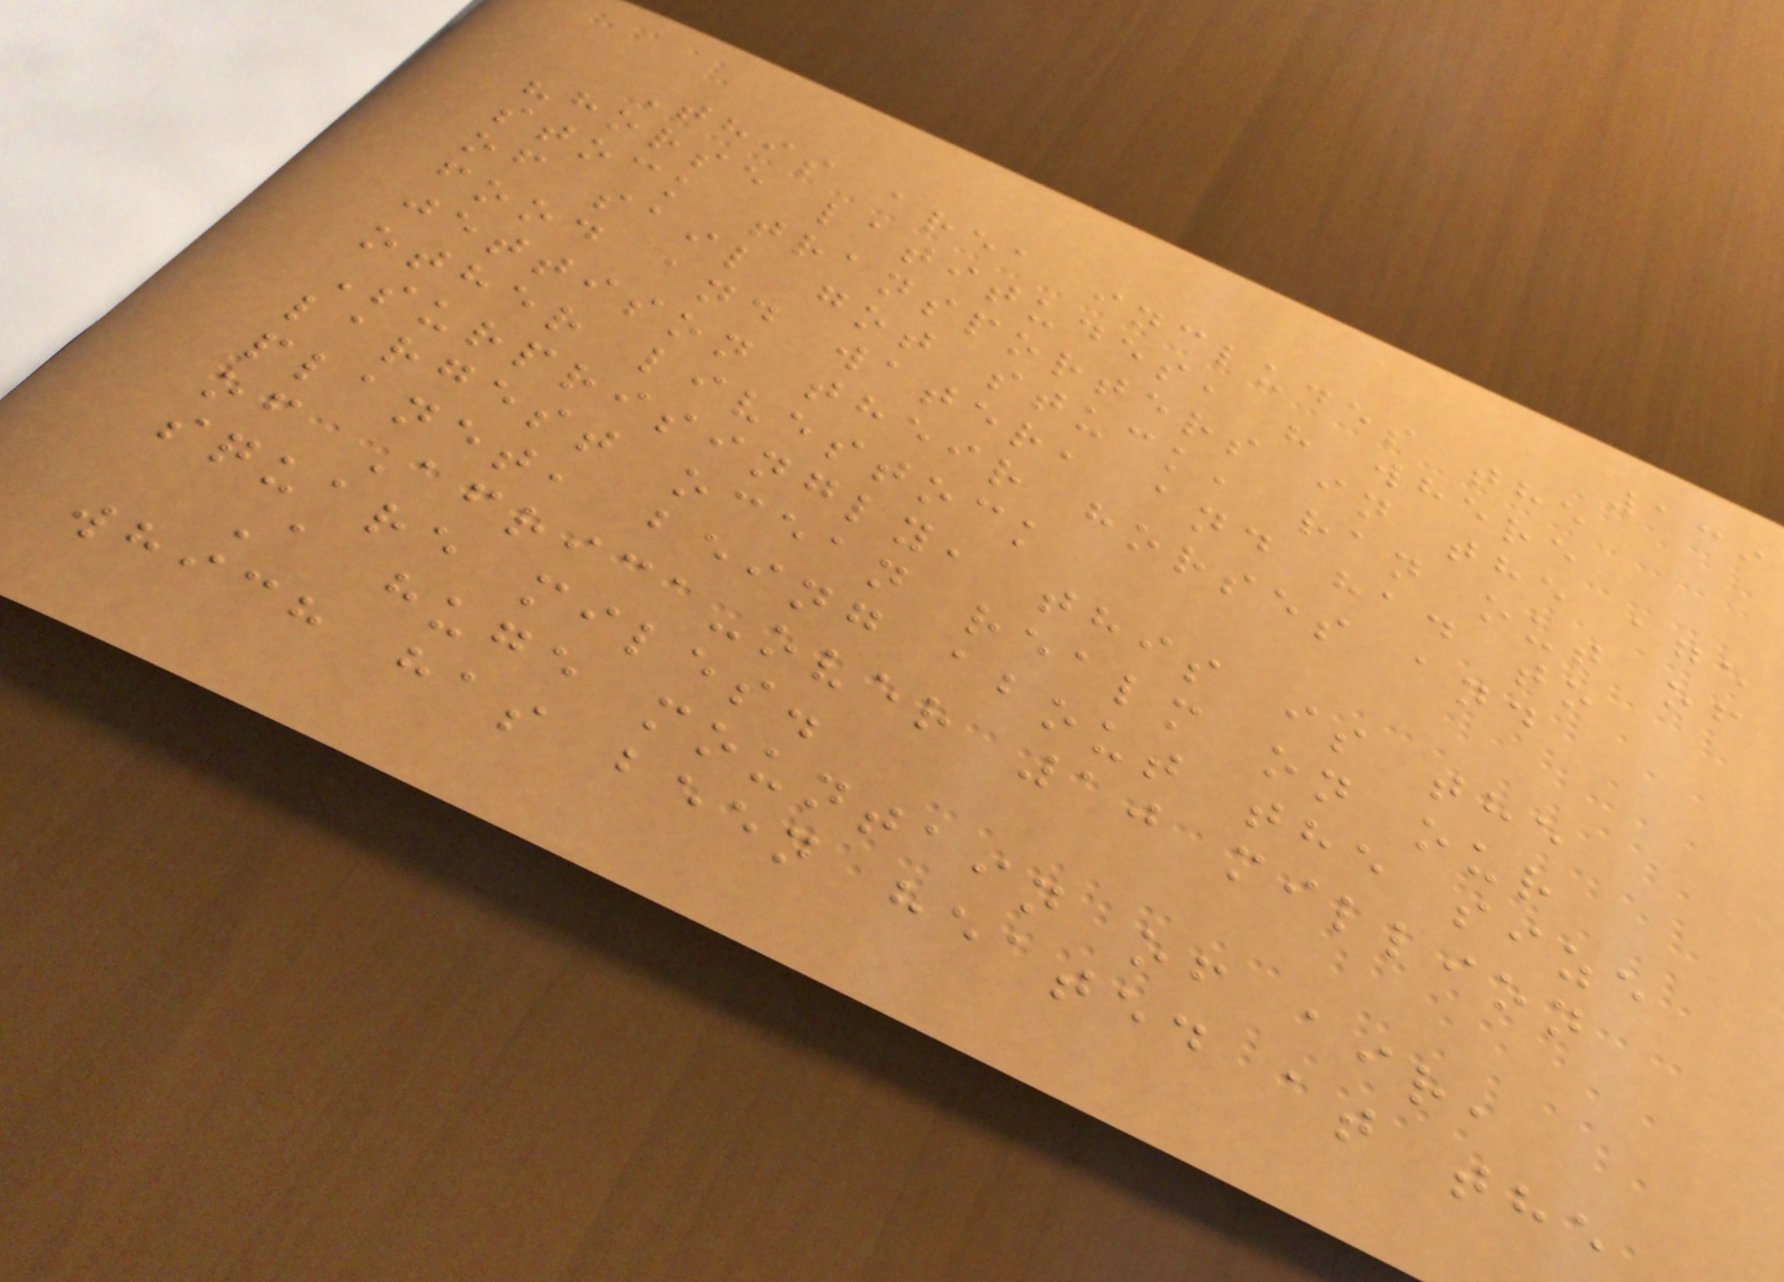139
This area includes the
"horse latitudes, " where
stock transporters in the age
of sail got stuck, ran out of
food and water, and had to
jettison their horses and
other livestock
Surprisingly, this is the
largest ocean realm on our
planet, being about the size
of Africa-over 10 million
square miles.
A huge mountain of air,
which has been heated at the
